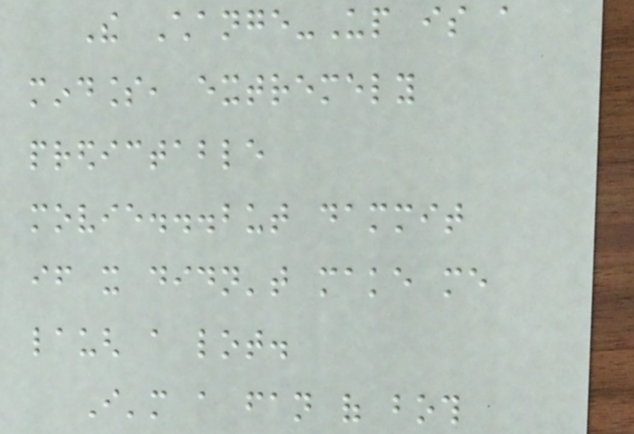The Change-Up is a
mindless, extremely
predictable
movie...but dammit
if it didn't make me
laugh a lot.
I'm a fan of both
